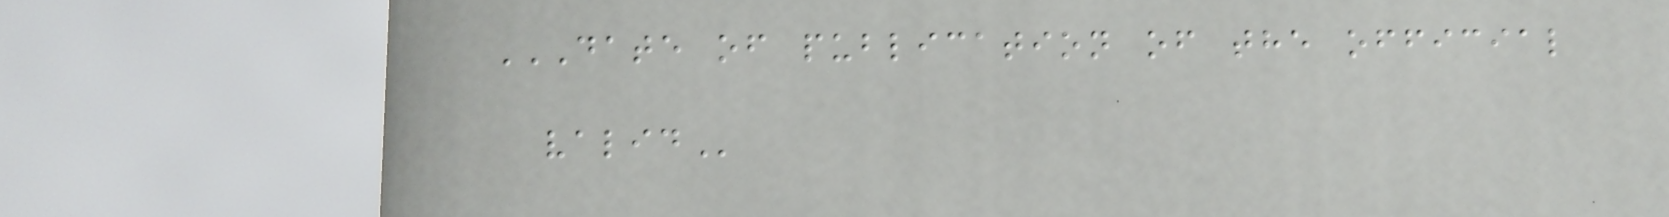DATE OF PUBLICATION OF THE OFFICIAL
VALID
